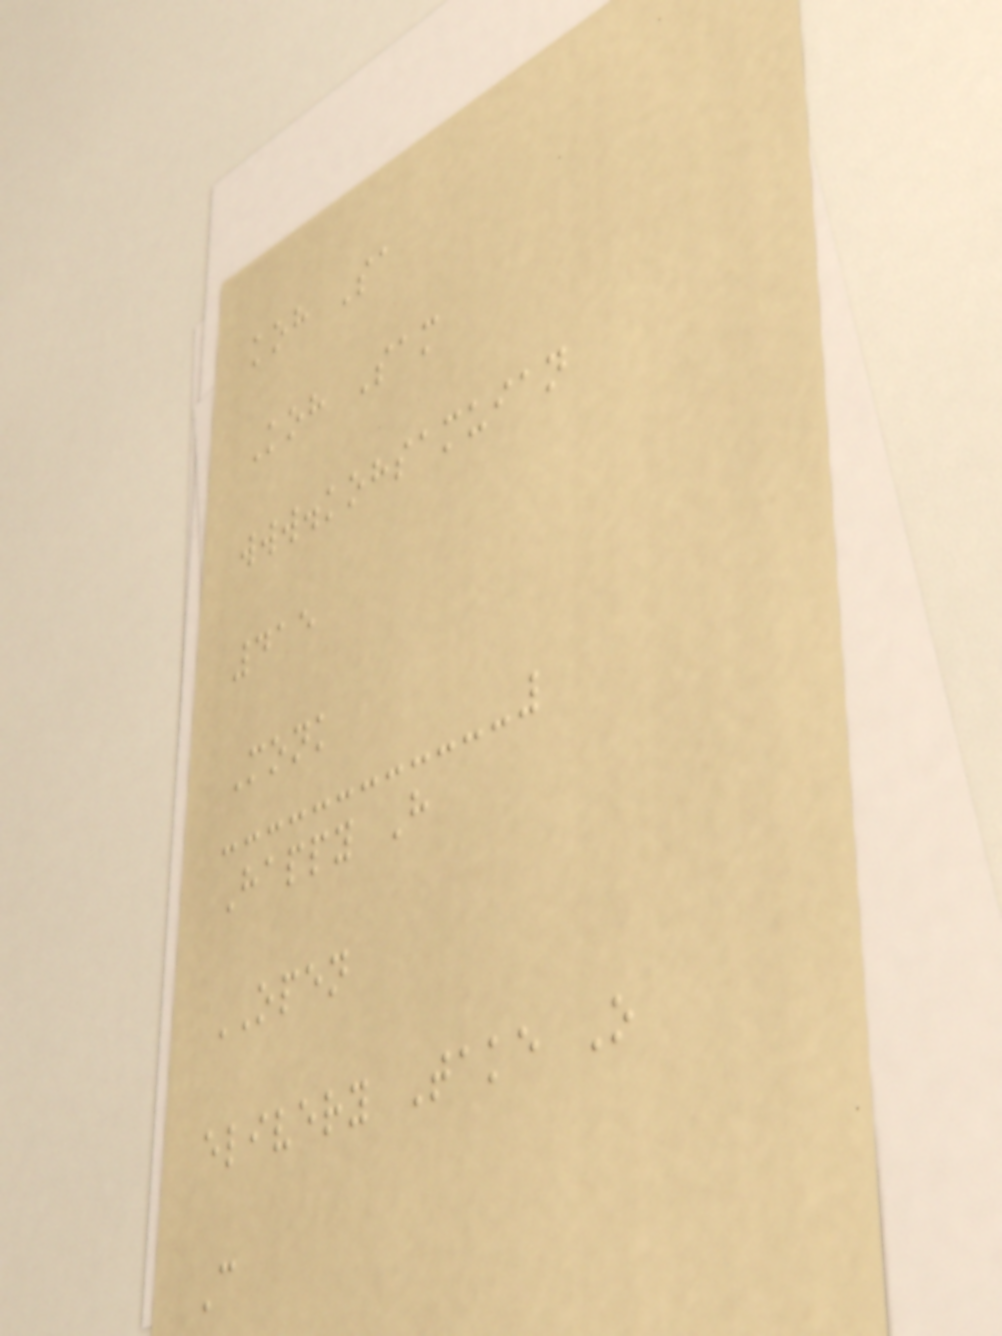koh Sa
Koh Sam
www.kohsamuian
415
Monk
Happy H
OPEN
elivery Take O
C
